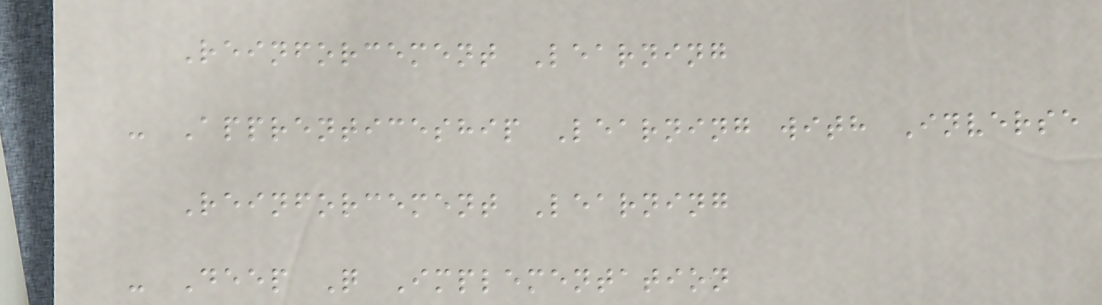Reinforcement Learning
- Apprenticeship Learning with Inverse
Reinforcement Learning
- Deep Q Implementation
